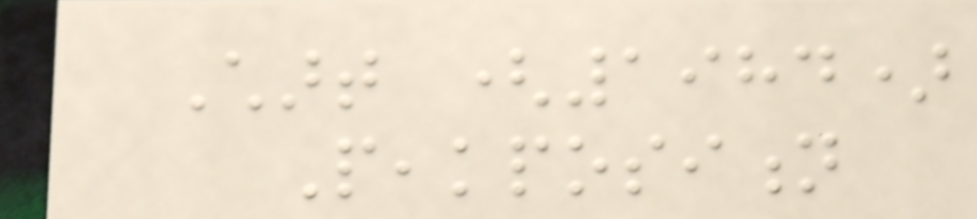Chart (1984)
Peakposition
